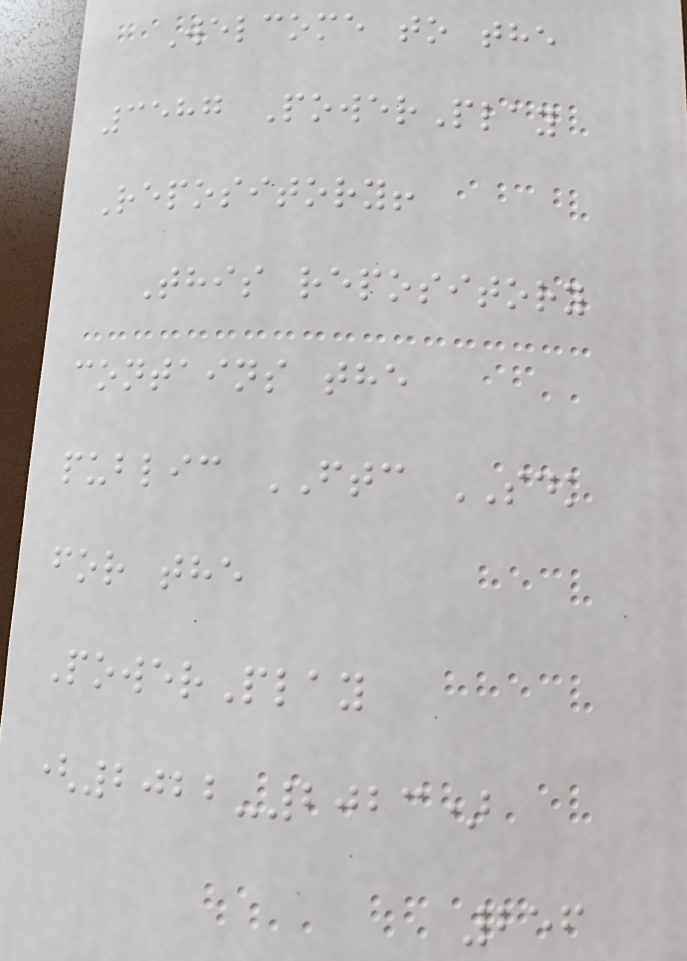Welcome to the
3587 PowerPlay
Repository!
This repository
contains the
public FTC SDK
for the
PowerPlay
(2022-2023)
256
